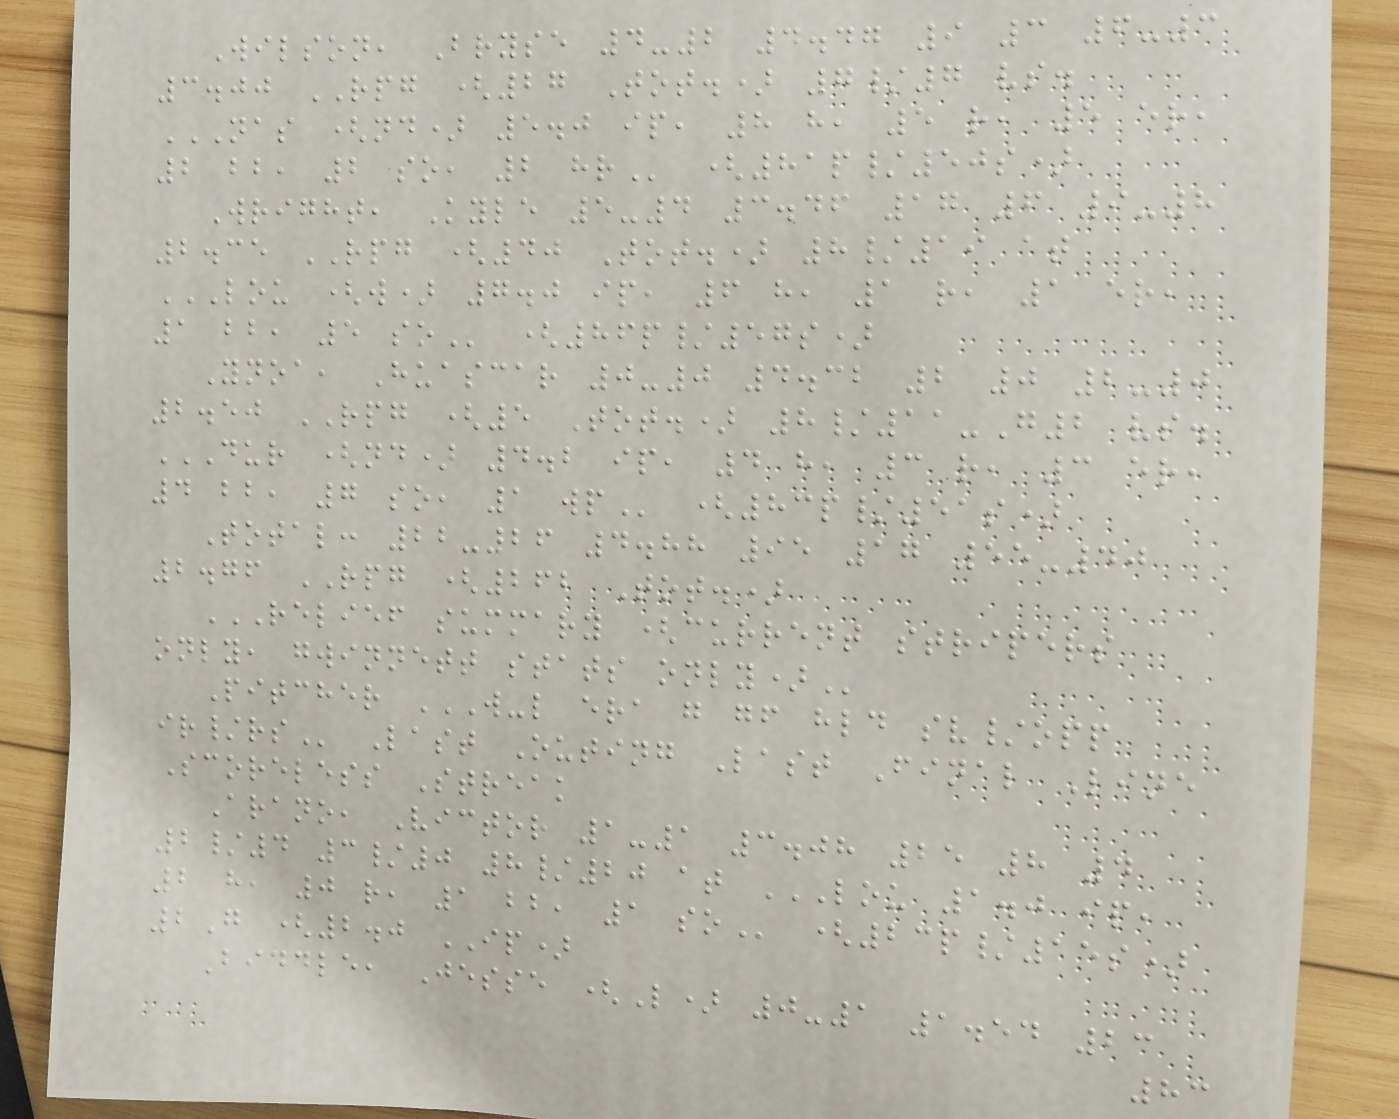Wilson, Bryse 4-2 4.47 9 3 6-3
3.00 RPG (27 Tot.) 7/7 vs.
NAS (ND) 5.0 IP, 8 H, 5 R, 5 ER,
2 BB, 2 SO, 2 HR (81p/50s)
Wright, Kyle 5-4 3.46 17 6 9-8
2.35 RPG (40 Tot.) 8/19 at
LOU (W) 7.0 IP, 6 H, 1 R, 1 ER,
1 BB, 5 SO (86p/57s)
Ynoa, Huascar 0-0 4.32 2 0 2-0
2.50 RPG (5 Tot.) 8/11-G2 vs.
DUR (ND) 4.2 IP, 4 H, 3 R, 3 ER,
4 BB, 7 SO, 1 WP (83p/51s)
Total: 22-26 4.88 95 17 55-40
2.76 RPG (262 Tot.)
RELIEF SUMMARY (CURRENT STRIPERS
ONLY, GWINNETT STATS ONLY)
Pitcher W-L ERA G GF HLD SV/OPP
IR/RS Last Outing Last Final Line
Scoreless Streak
Arano, Victor 1-1 3.08 25 8 4
2/4 3/0 8/20 at LOU 1.0 IP,
2 H, 0 R, 1 BB, 1 SO (23p/15s)
2G (2.0 IP)
Biddle, Jesse (L) 0-1 1.54 23
83
